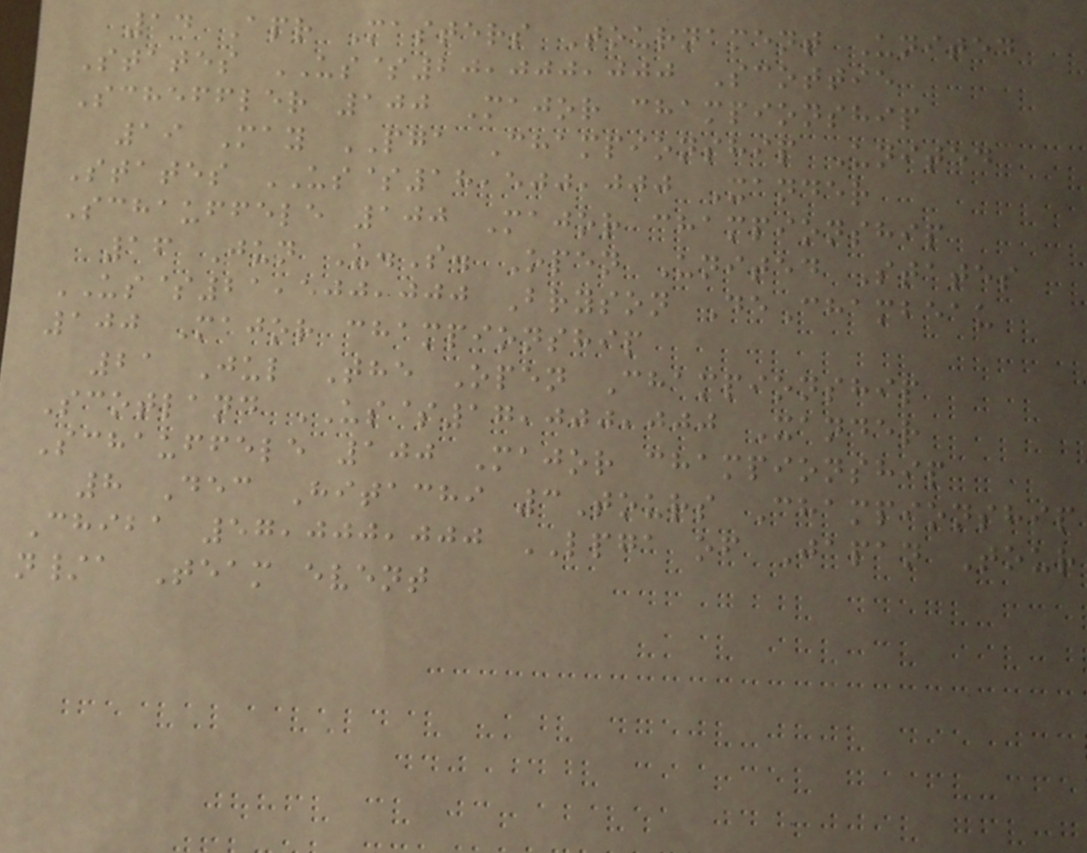14 Apr Masters Tournament United
States US$20,000,000 Scottie
Scheffler 100 Major championship
19 May PGA Championship United
States US$18,500,000 Xander
Schauffele 100 Major championship
16 Jun U.S. Open United States
US$21,500,000 Bryson DeChambeau
100 Major championship
21 Jul The Open Championship
Scotland US$17,000,000 Xander
Schauffele 100 Major championship
8 Dec Hitachi 3Tours Championship
Chiba 57,000,000 LPGA of Japan Tour
n/a Team event
